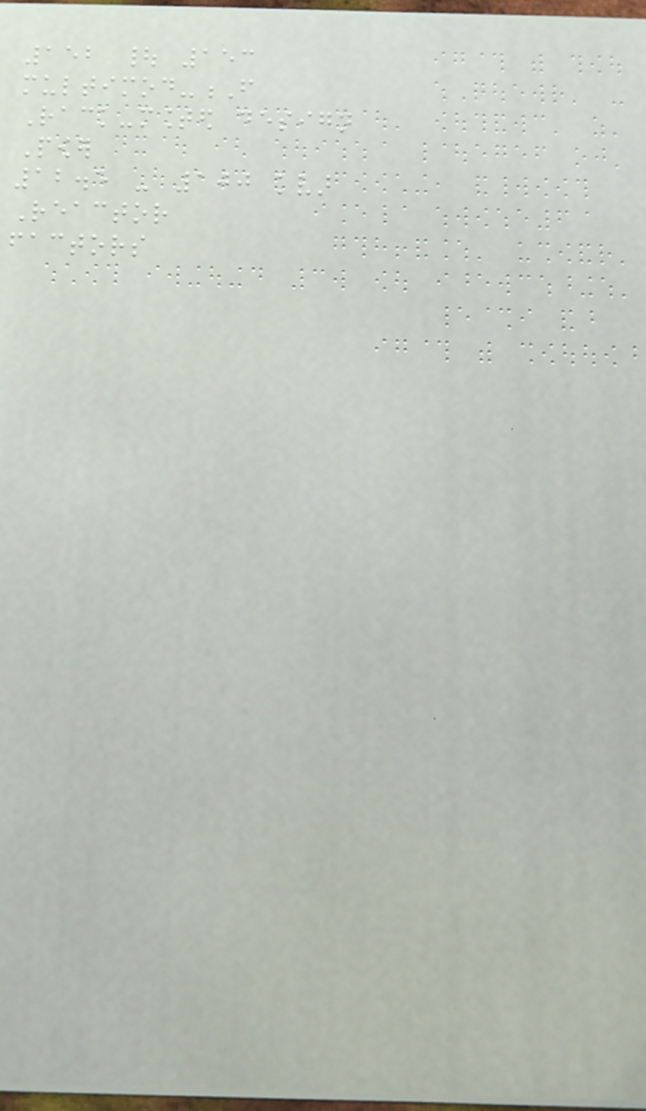152 | 153
multimod-F
Rack-mounted design
Power
12.5 - 100 kvar
Reactor
factors
